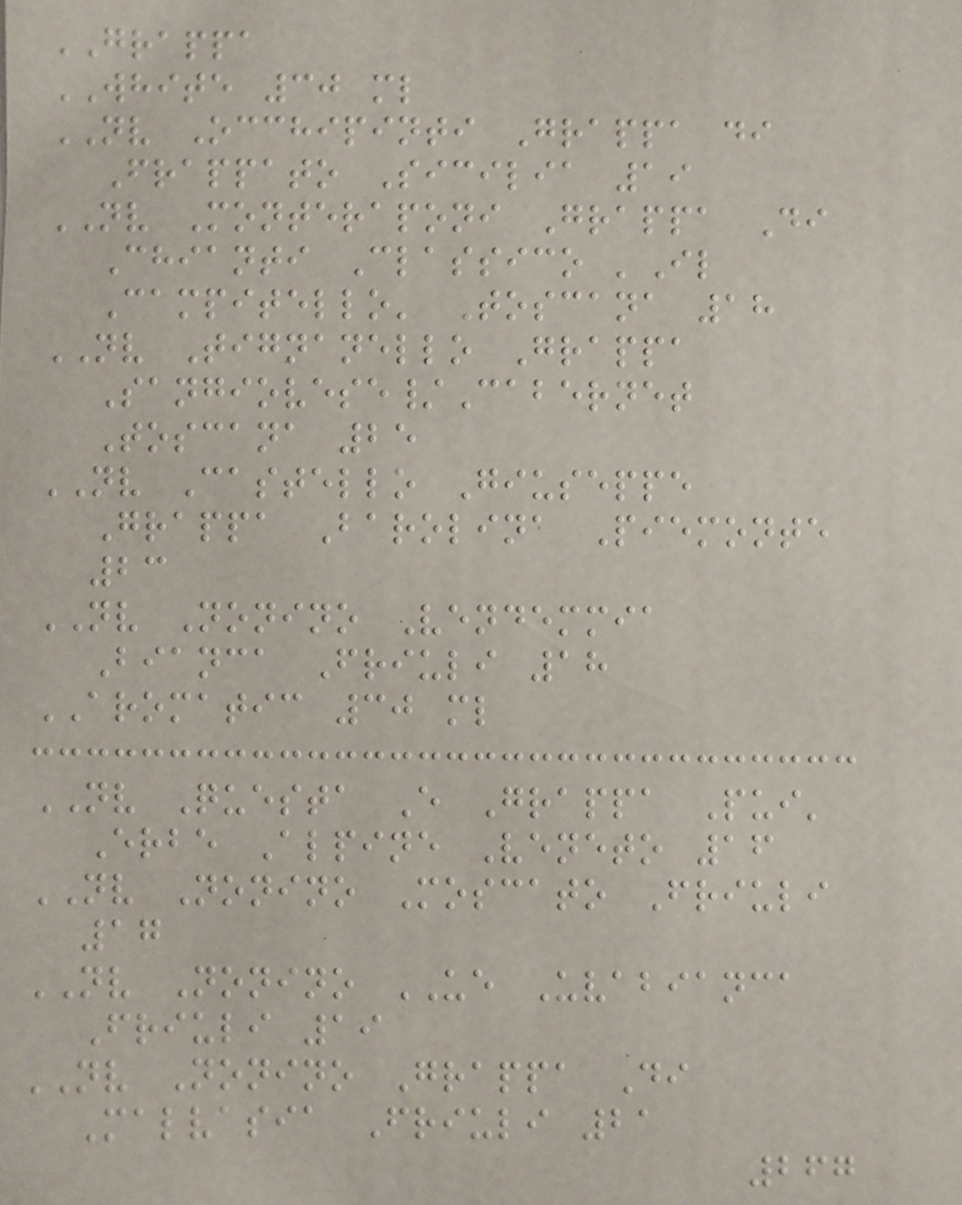GRAPPA
WHITE 30 ml
NV Occhipinti Grappa di
Frappato Sicilia 19
NV Monteraponi Grappa Di
Chianti Classico 'Il
Campitello' Toscana 18
NV Tignanello Grappa
Sangiovese/Cabernet
Toscana 25
NV Castello Giuseppe
Grappa Barolina Piemonte
23
NV Nonino Vendemmia
Bianca Friuli 18
AROMATIC 30 ml
NV Questa E Grappa Pui'
Erbe Alpine Veneto 16
NV Nonino Moscato Friuli
17
NV Nonino UE Uvabianca
Friuli 19
NV Nonino Grappa Di
Malvasia Friuli 21
267
